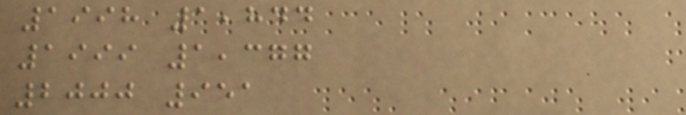1998 1,844
1999 1,377
2000 951
